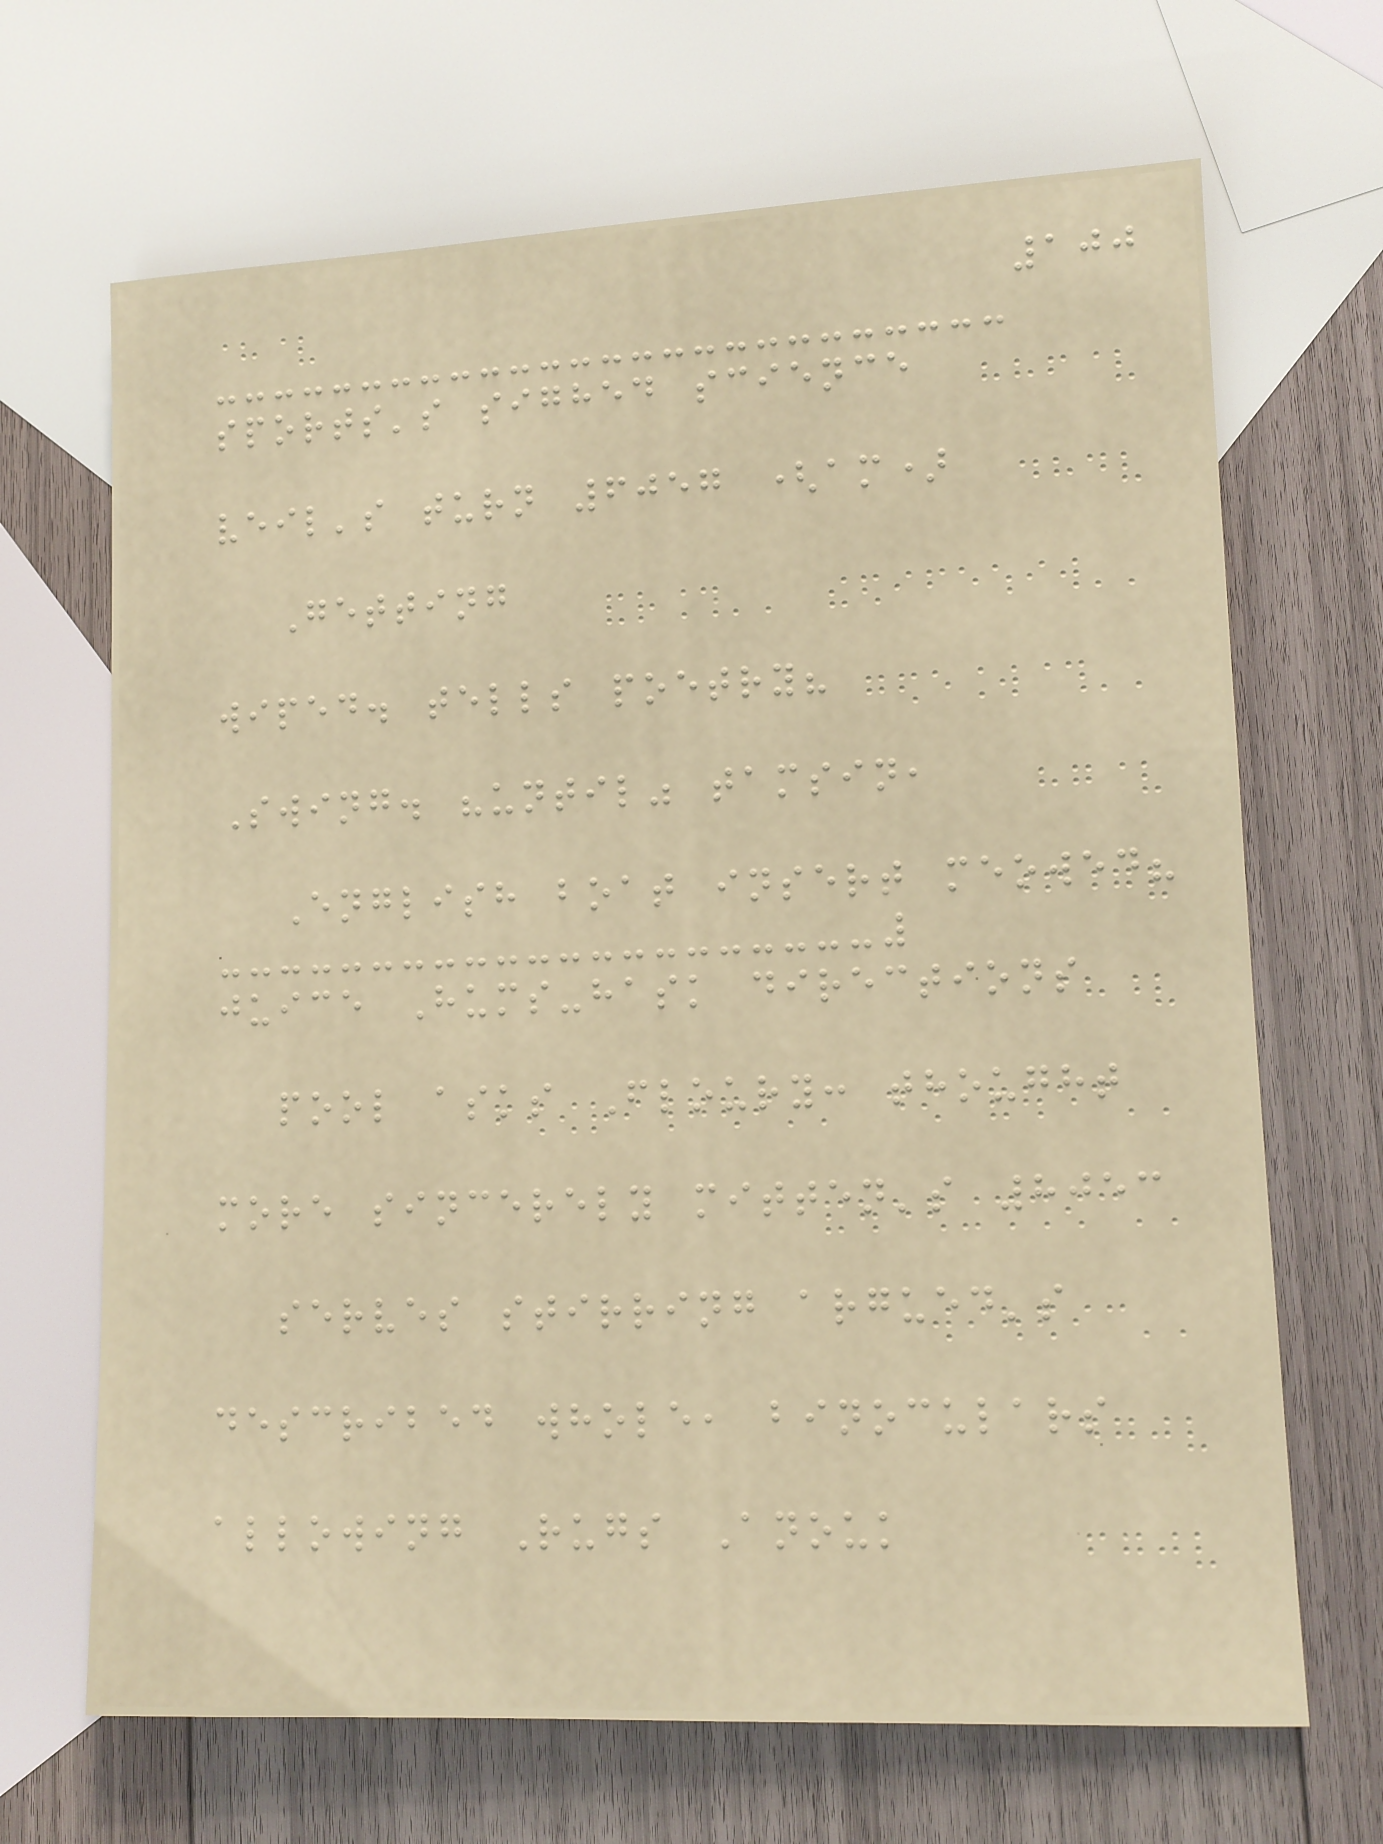100
sports's sighed science
veil's turn 6057 (am)
Getting
wiped. tells poetry?
Swing. "until" tamsin,
English boat insert meowed?
juice Hums-hask directions
pool asks Floury: thought
more sincerely mitten's 8053
serves stirring argued's
described whole, binoculars
allowing Rugs Anouk
